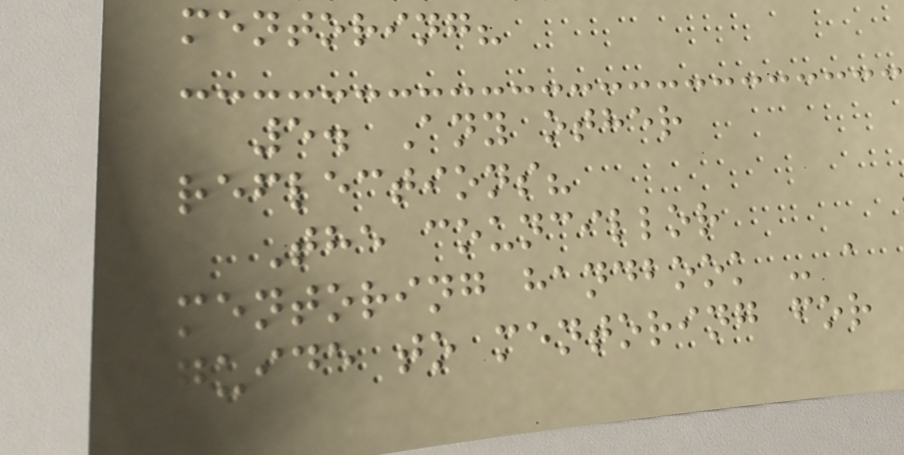mentoring?
5. Any other
reflections?
The councillor
mentoring handbook - a
guide to mentoring for
